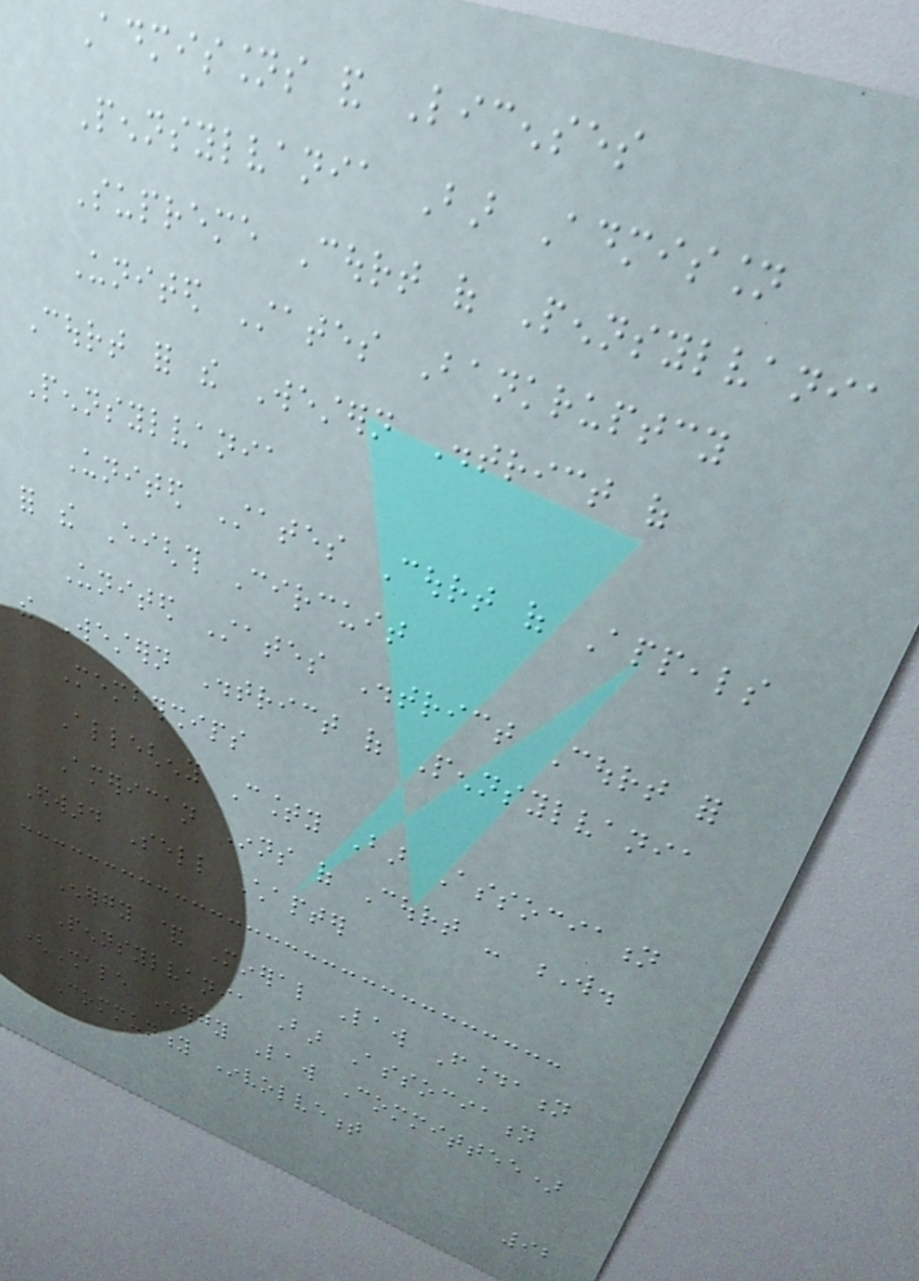Admissions and Licenses
Pennsylvania Bar Admission
Supreme Court of Pennsylvania
United States Bankruptcy
Court for the Western District of
Pennsylvania
United States Court of Appeals
for the Eighth Circuit
United States District Court for
the Western District of Pennsylvania
Memberships
Allegheny County Bar Association
American Inns of Court - W.
Edward Sell Chapter
Energy & Mineral Law Foundation
Pennsylvania Bar Association
(Shale Energy Law Committee)
Community Involvement
92
